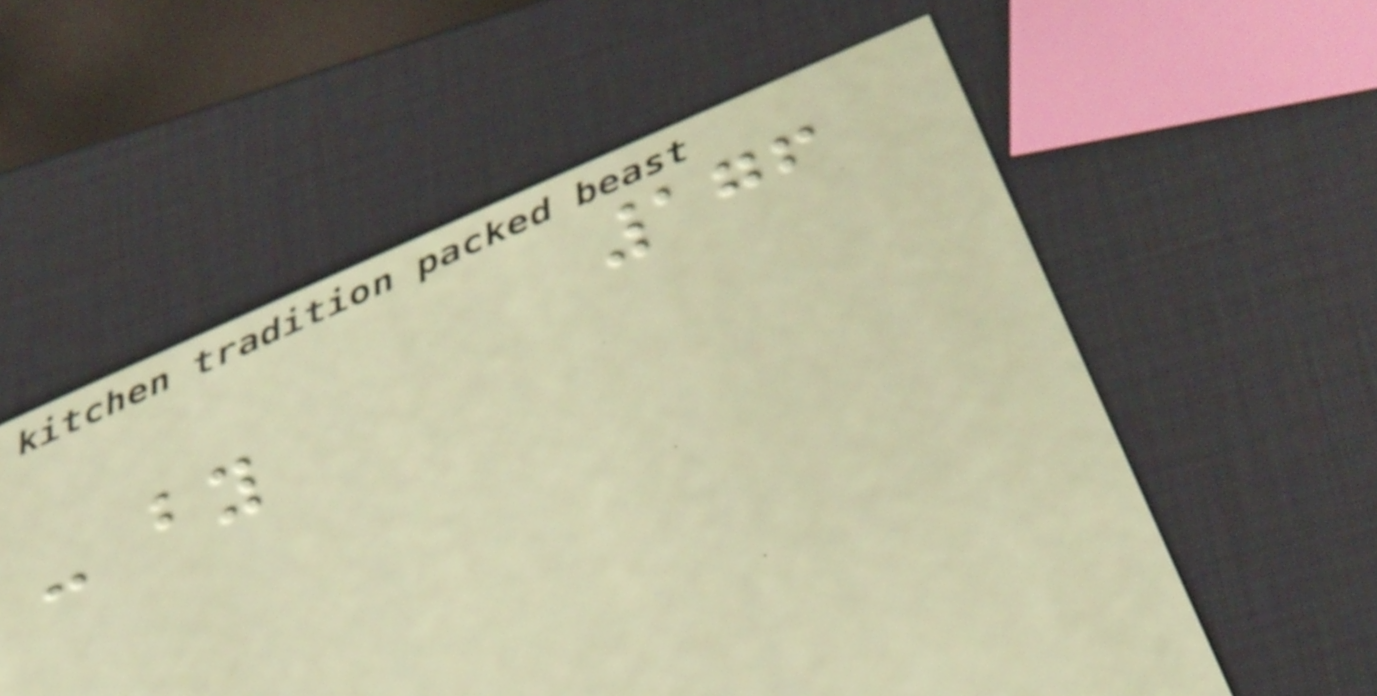176
- by
